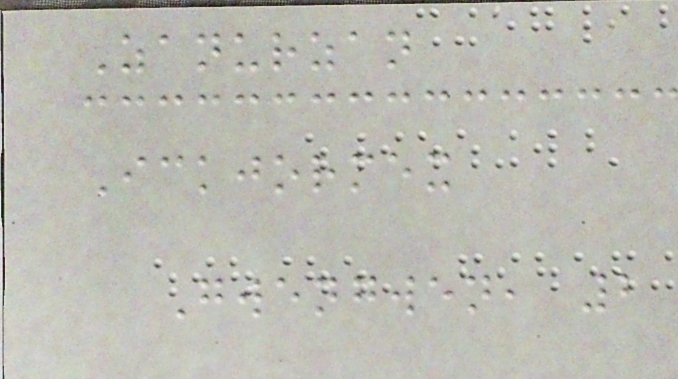Zanurzan
Ickjormex
Gwengwen, 2
